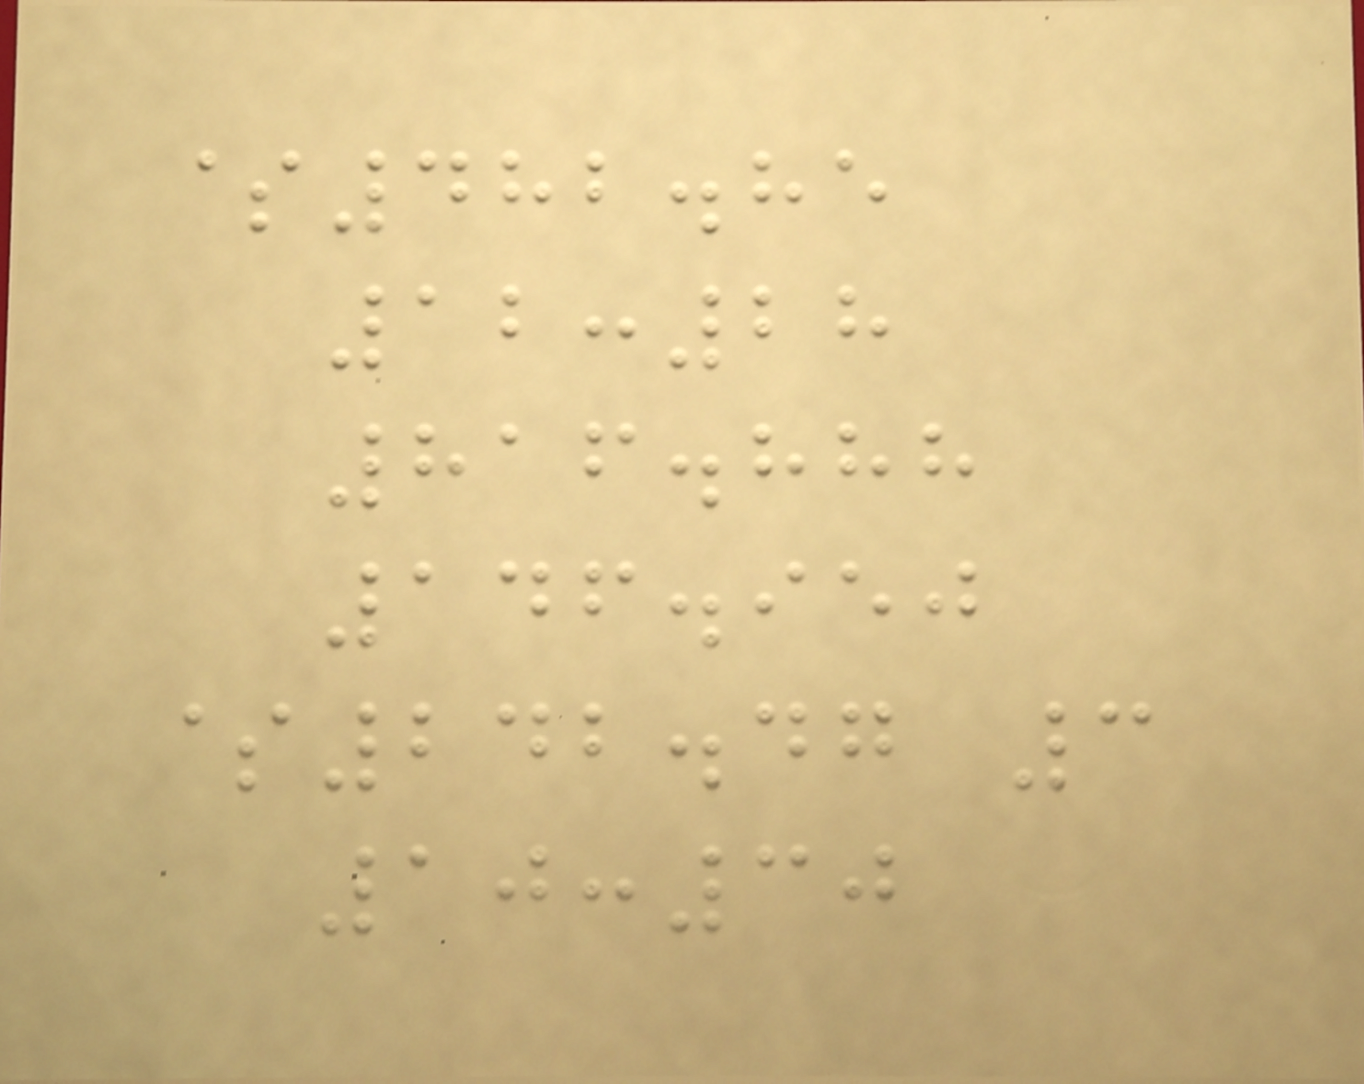$482.85
12:28
816.888
146.950
$242.47 3
10:30
